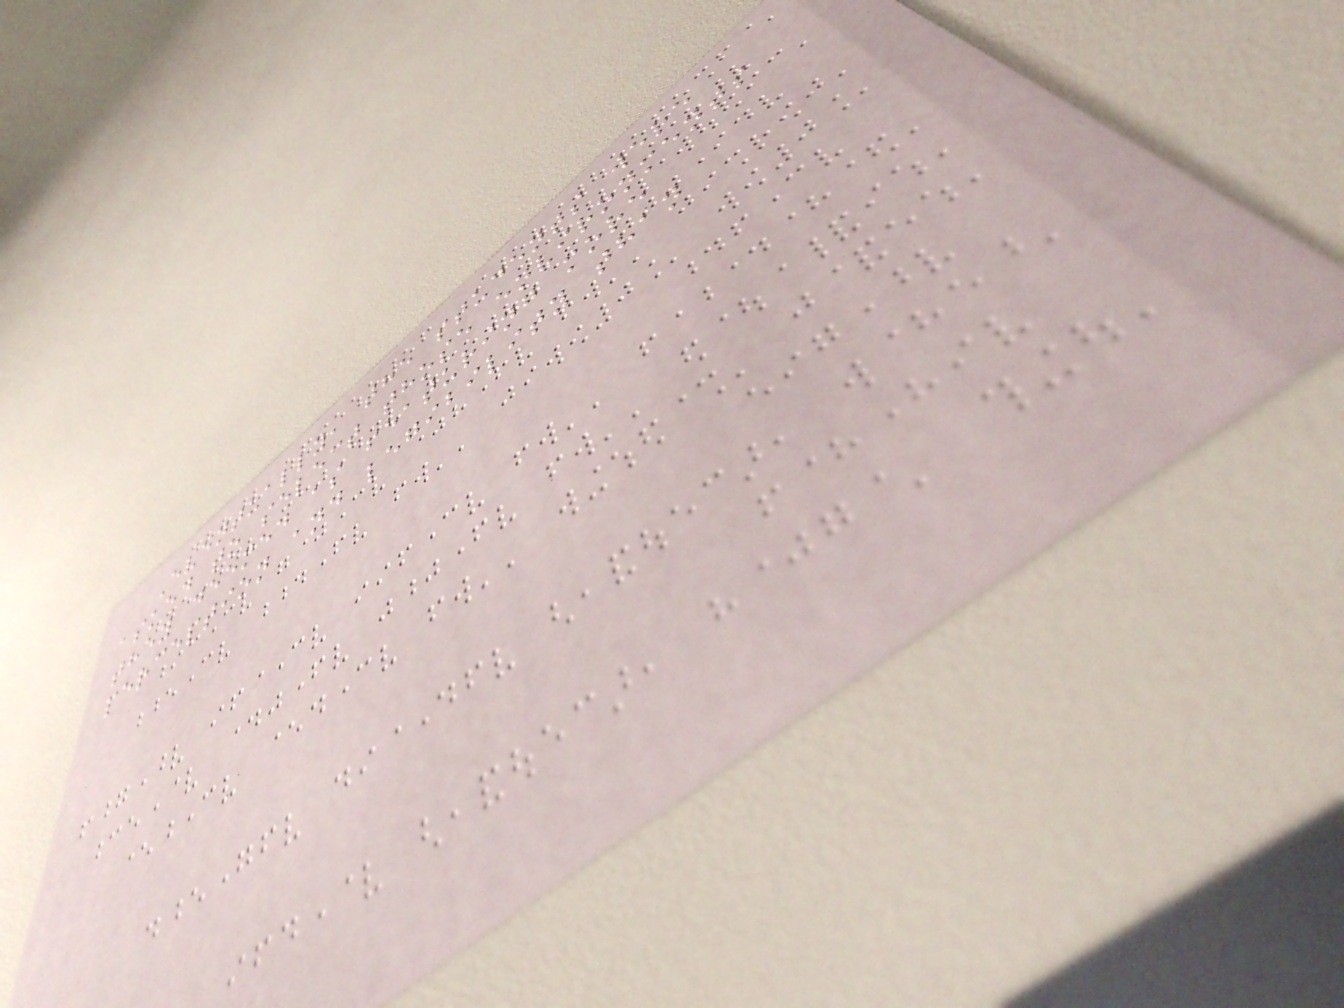Eventually, the students were
asked to select those environments
they deemed as featuring more
perception and legibility than
